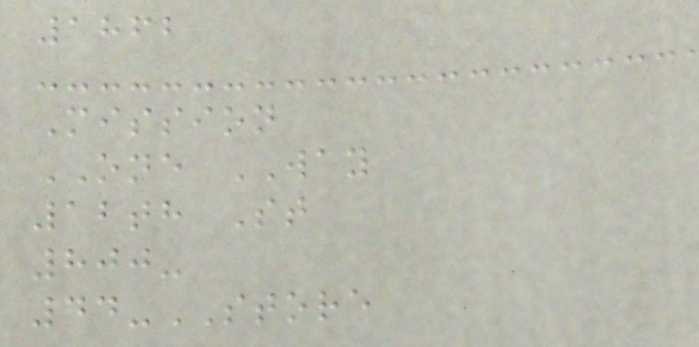1862
Mission
ONE WAY
12th St
800-
44-STORE
